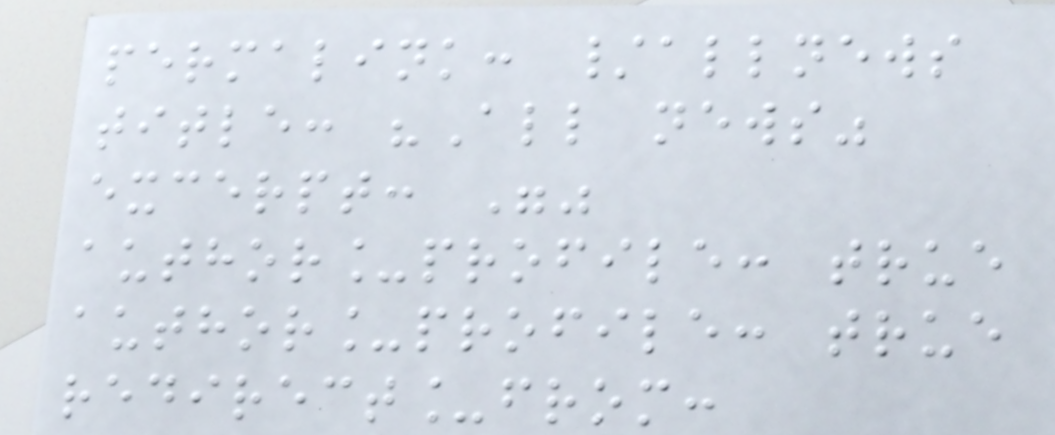permalink: /allnews
title: "All news"
excerpt: ""
author_profile: true
author_profile: true
redirect_from:
